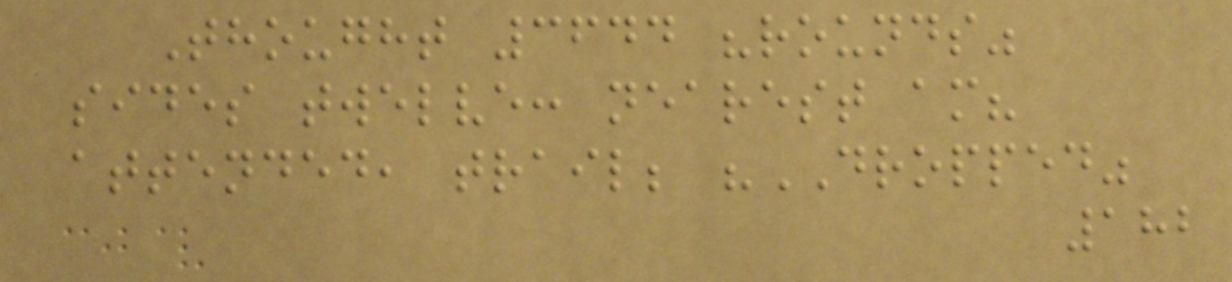Thought 3644 "rounds"
sides twelve: nearest am?
attended, trail; "DROPPED"
182
